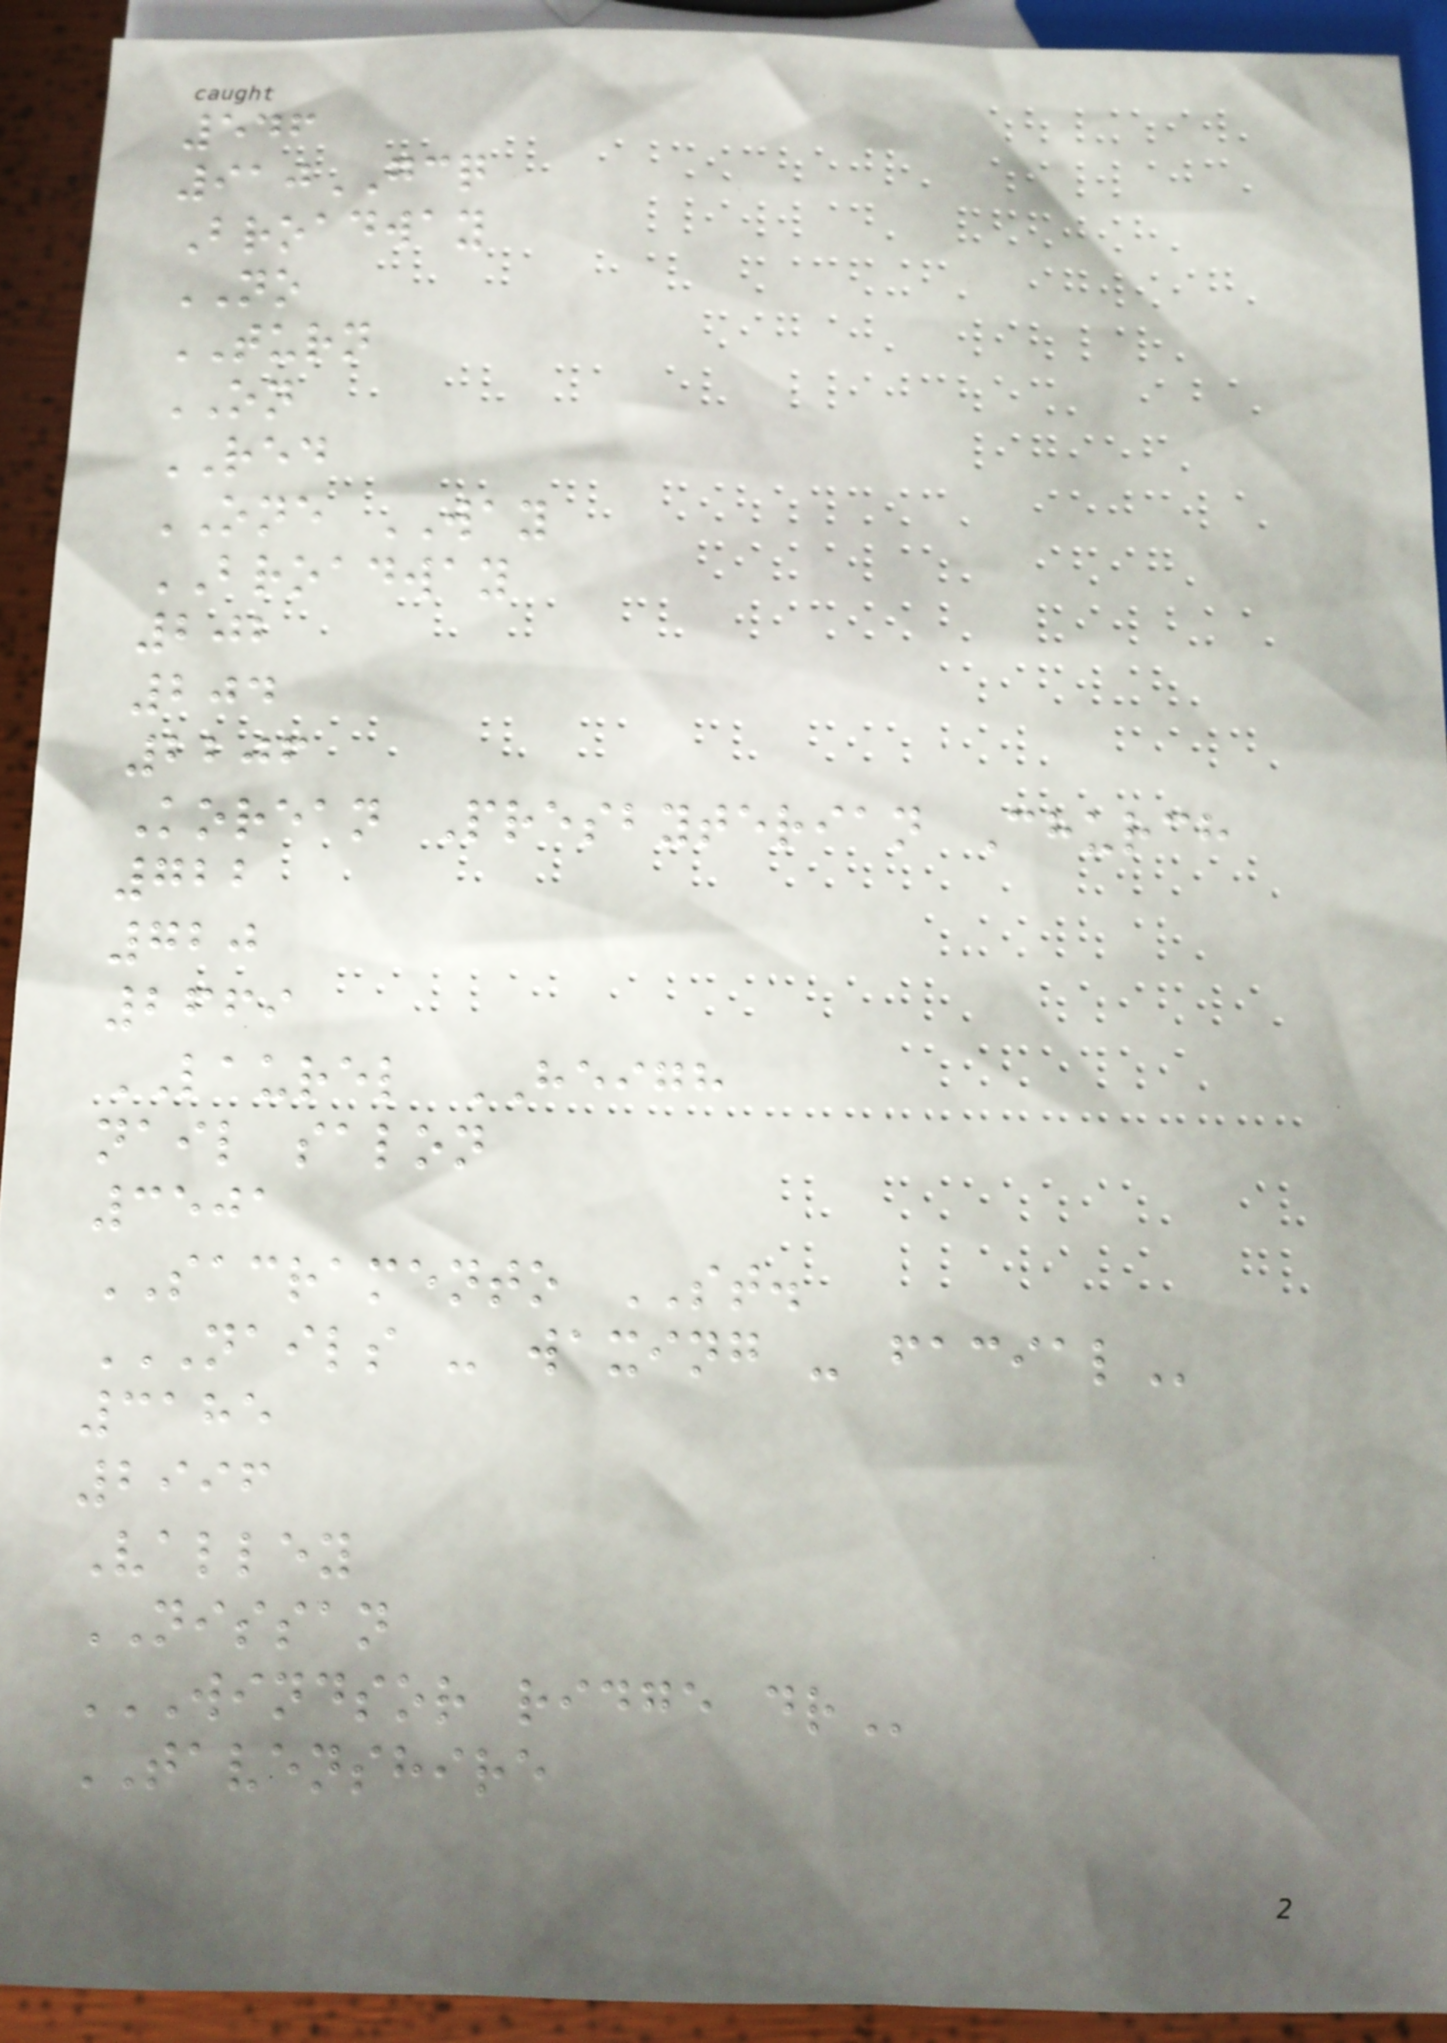546
910GCQ
Broadway
NO
TURN
ON
RED
ONE WAY
BROADWAY
202
204
2206
Korean Presbyterian Church
722
720
2669
LAUREL HEIGH
nail salon
3501
SACRAMENTO ST.
NAILS - WAXING - FACIAL
3185
2996
Valley
NISSAN
WINDSOR RIDGE DR
TAVENSHIRE
